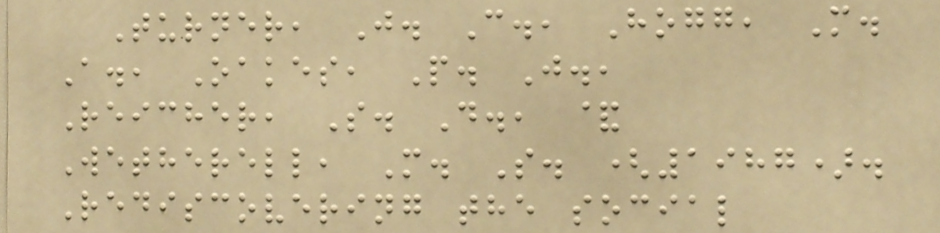Turner, J. C., Hogg, M.
A., Oakes, P. J.,
Reicher, S. D., &
Wetherell, M. S. (1987).
Rediscovering the social
